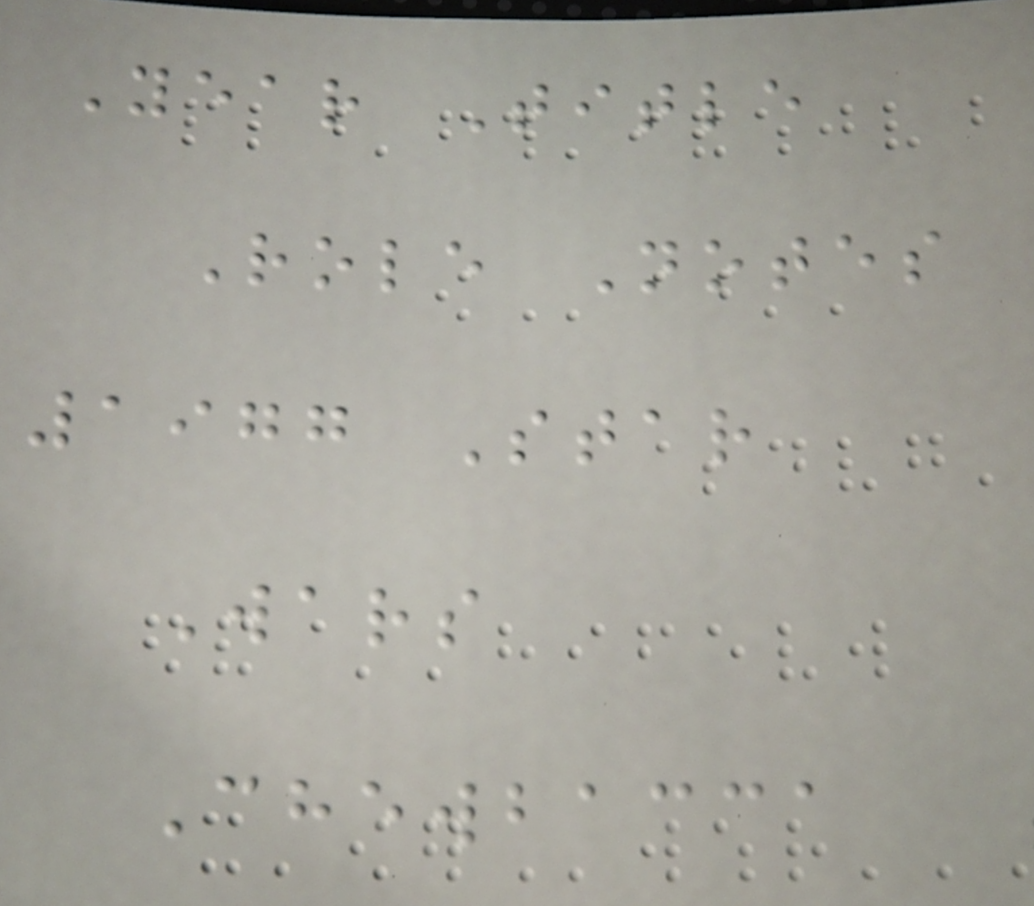Year Title
Role Notes
1977 Star
Wars
Chewbacca
